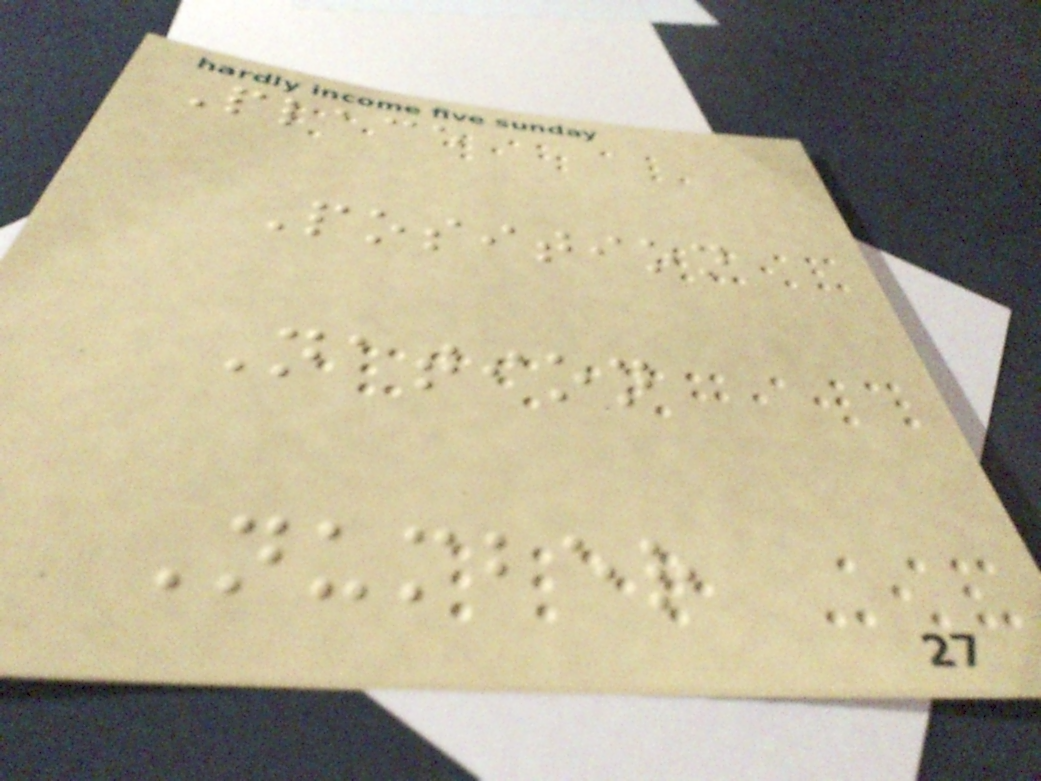Place
Position
Nation
Number
